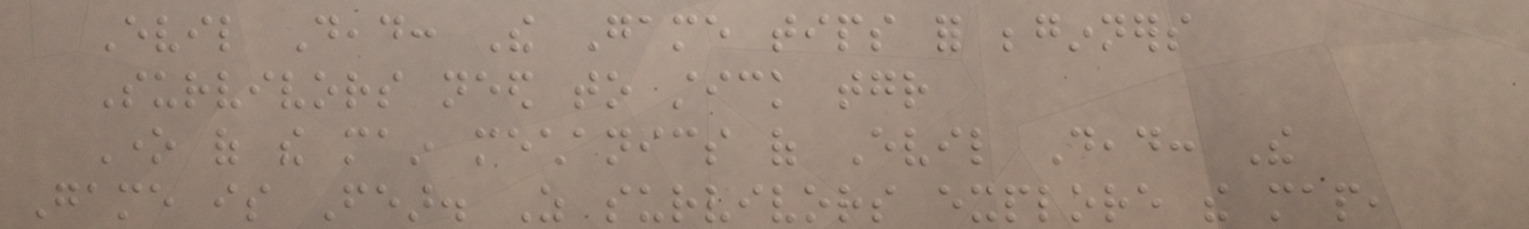Evil Dead: The Game tips for beginners
Survivors need to stick together
One of the main mechanics of Evil Dead: The
Game is Fear. As survivors explore the map,
